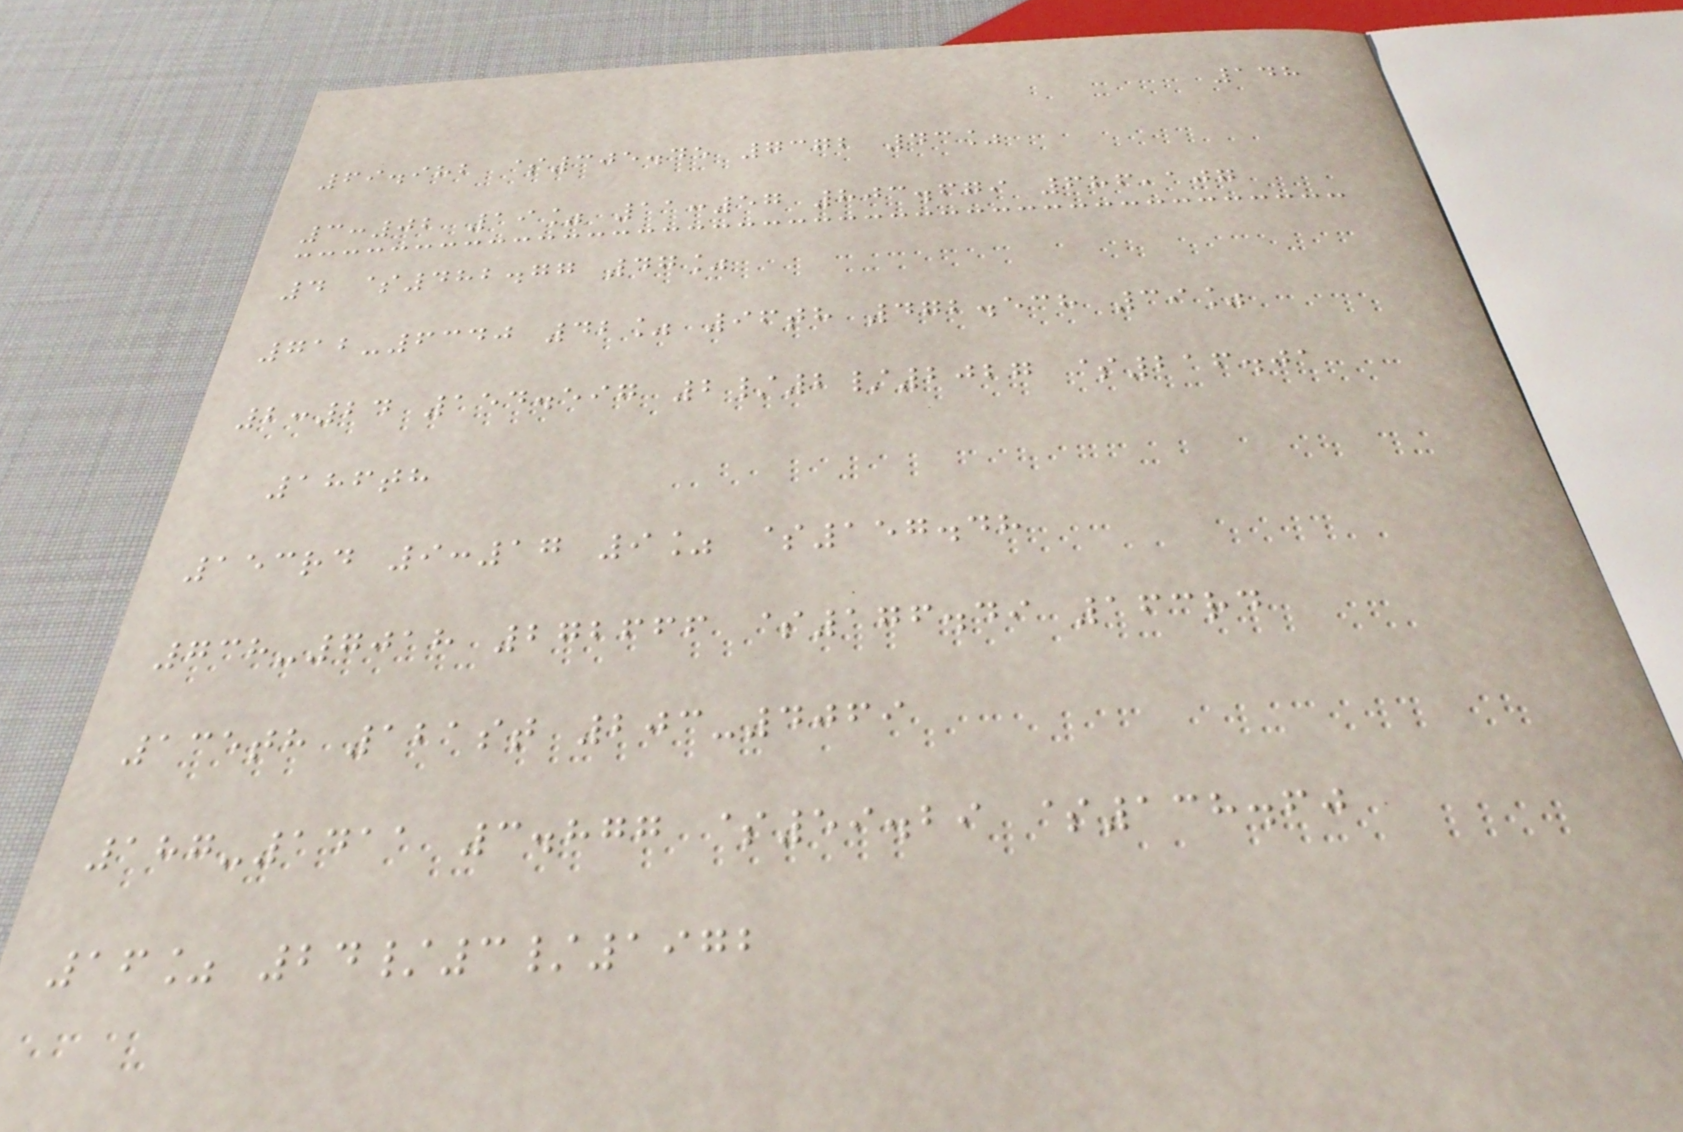148
69.982 $305.45 7372 43%
3:02 19% 11:57 803.679 686,107
4 $482.77 47%
712-6340 42% 96th 472.538 39%
2:24 154.597 2/2/2027 $216.01
186th
153rd 9:17 9% $157.48
738-7018 272666 $176.49 163rd
135th 121st 203-4069
187-1411 3.877 $59.29 $138.60
16% 24/3/1972
